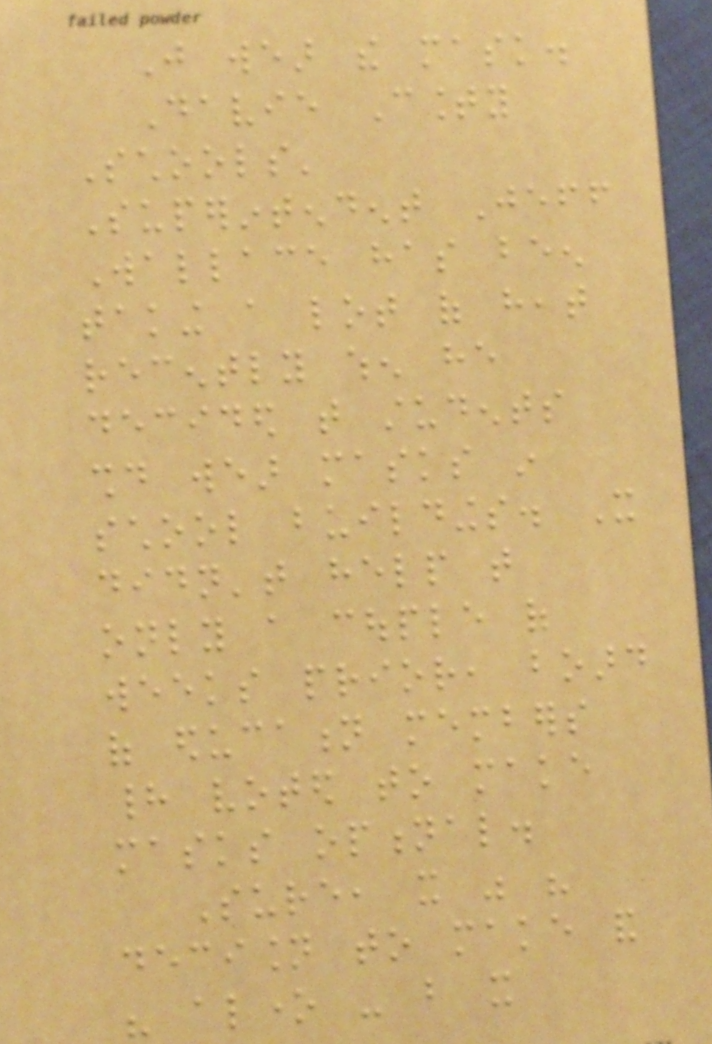Just wear the mask.
Davie County
Schools'
Superintendent Jeff
Wallace has been
taking a lot of heat
recently when he
decided that students
should wear masks in
school buildings. It
didn't help that
only a couple of
weeks prior, board
of education members
had voted to make
masks optional.
Sure, it was his
decision to make and
his alone - but it
